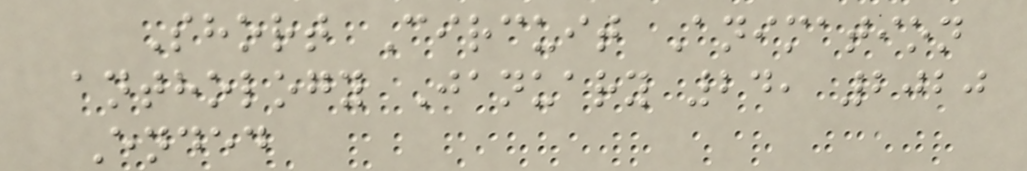Short Circuit Animation
anthology January 24, 2020
Ended
